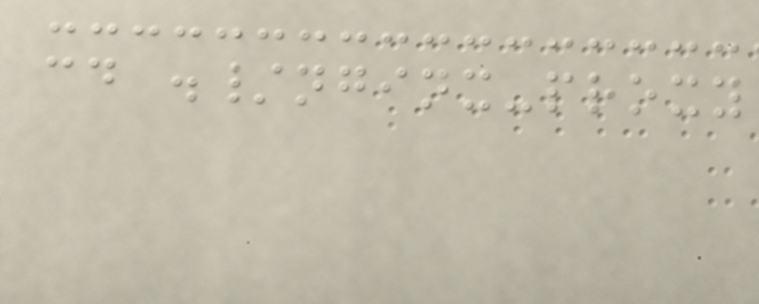cd ./nginx-proxy
